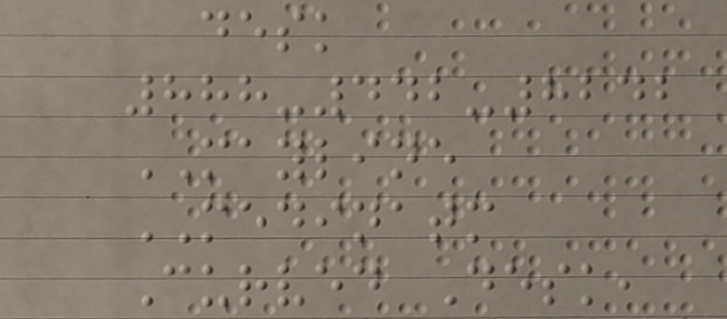desk
888-442-8242
MAYLINE
MEDINATM
Curved Desk,
